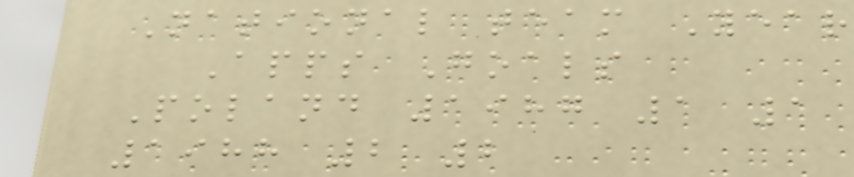National team Year
Apps Goals
Poland 1987 1 1
1988 2 2
